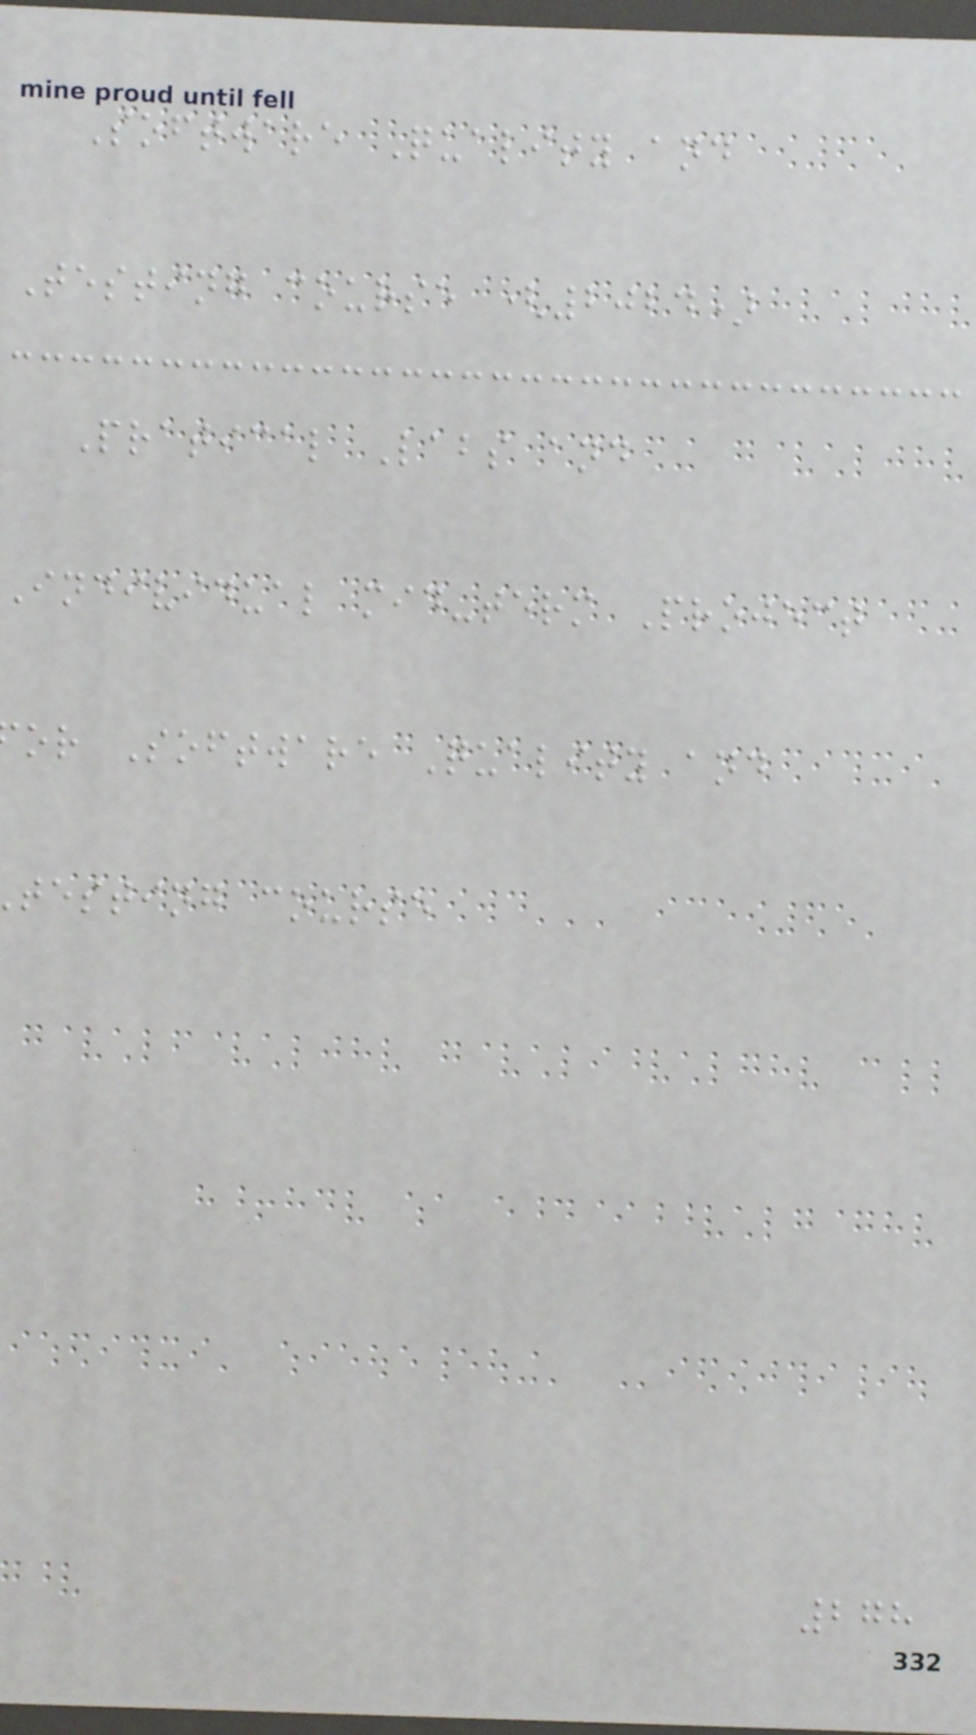Software Quality and
Testing course (2024)
Pratical Labs and
Individual mid-term Project
or Software Quality and
testing course
278
